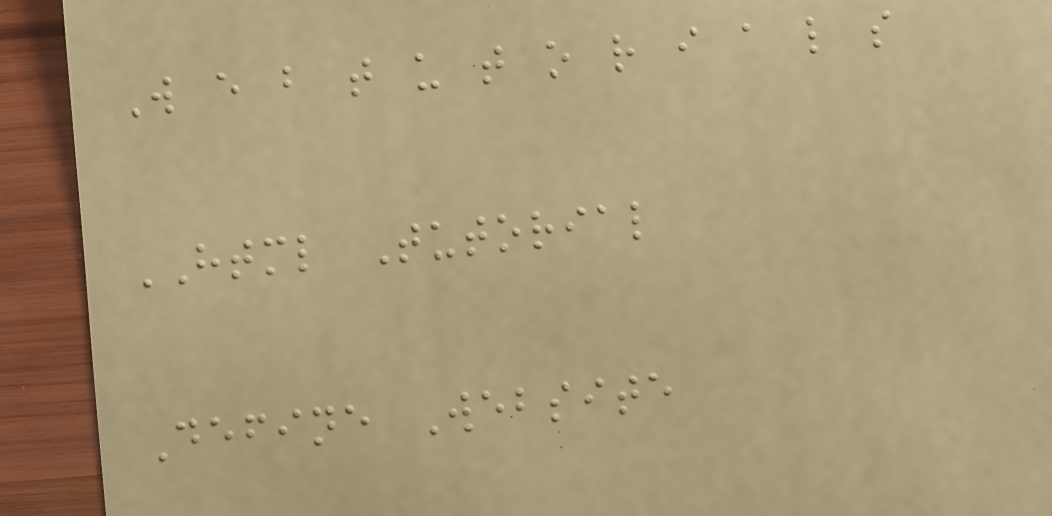W e b t u t o r i a l s
HTML Tutorial
Define Website
